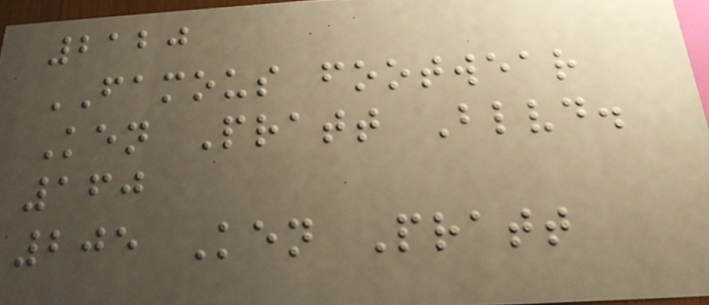2120
FAMOUS footwear
Ken Pratt Blvd.
160
205 Ken Pratt
